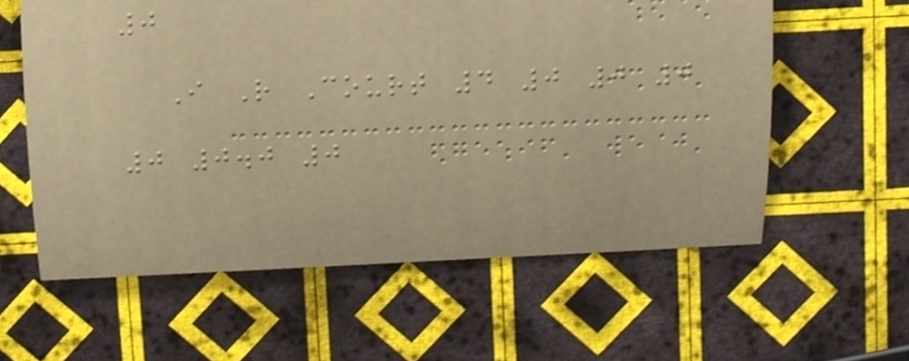0
I R Court 4 0 0 0
0 0.0 0
